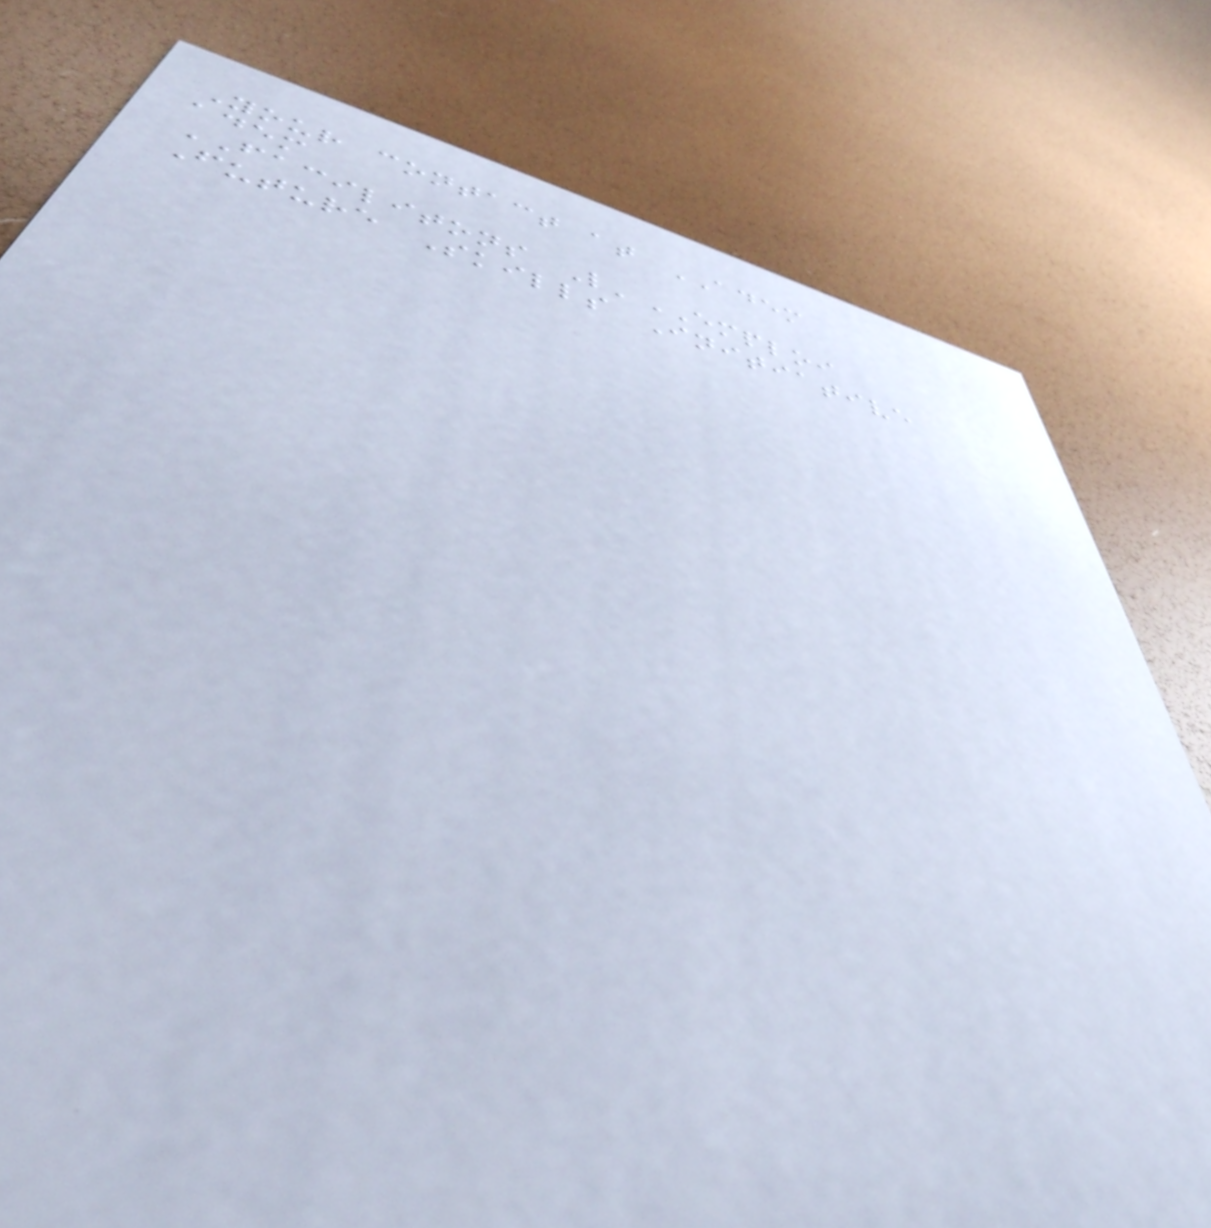Your contact at ADEM
adem
FACILITONS L'EMPLOI
Future Skills Initiative
